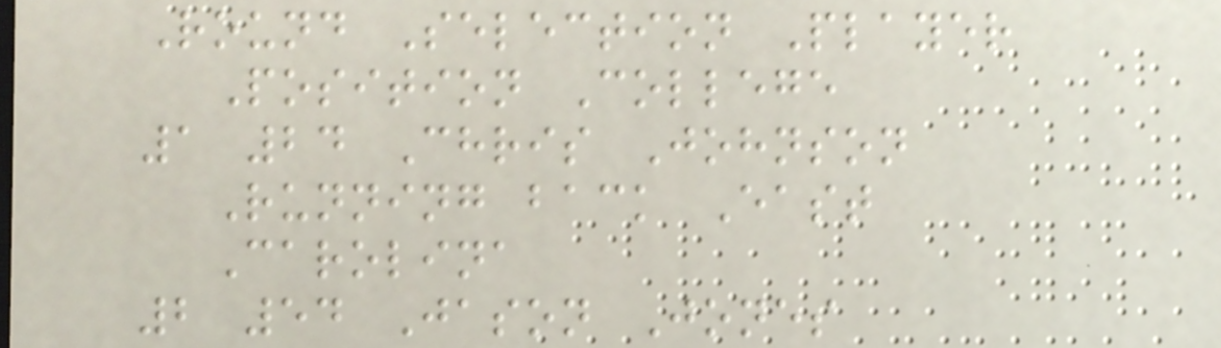Round Selection Player
Position College
1 24 Chris Johnson
Running back East
Carolina
2 54 Jason Jones
